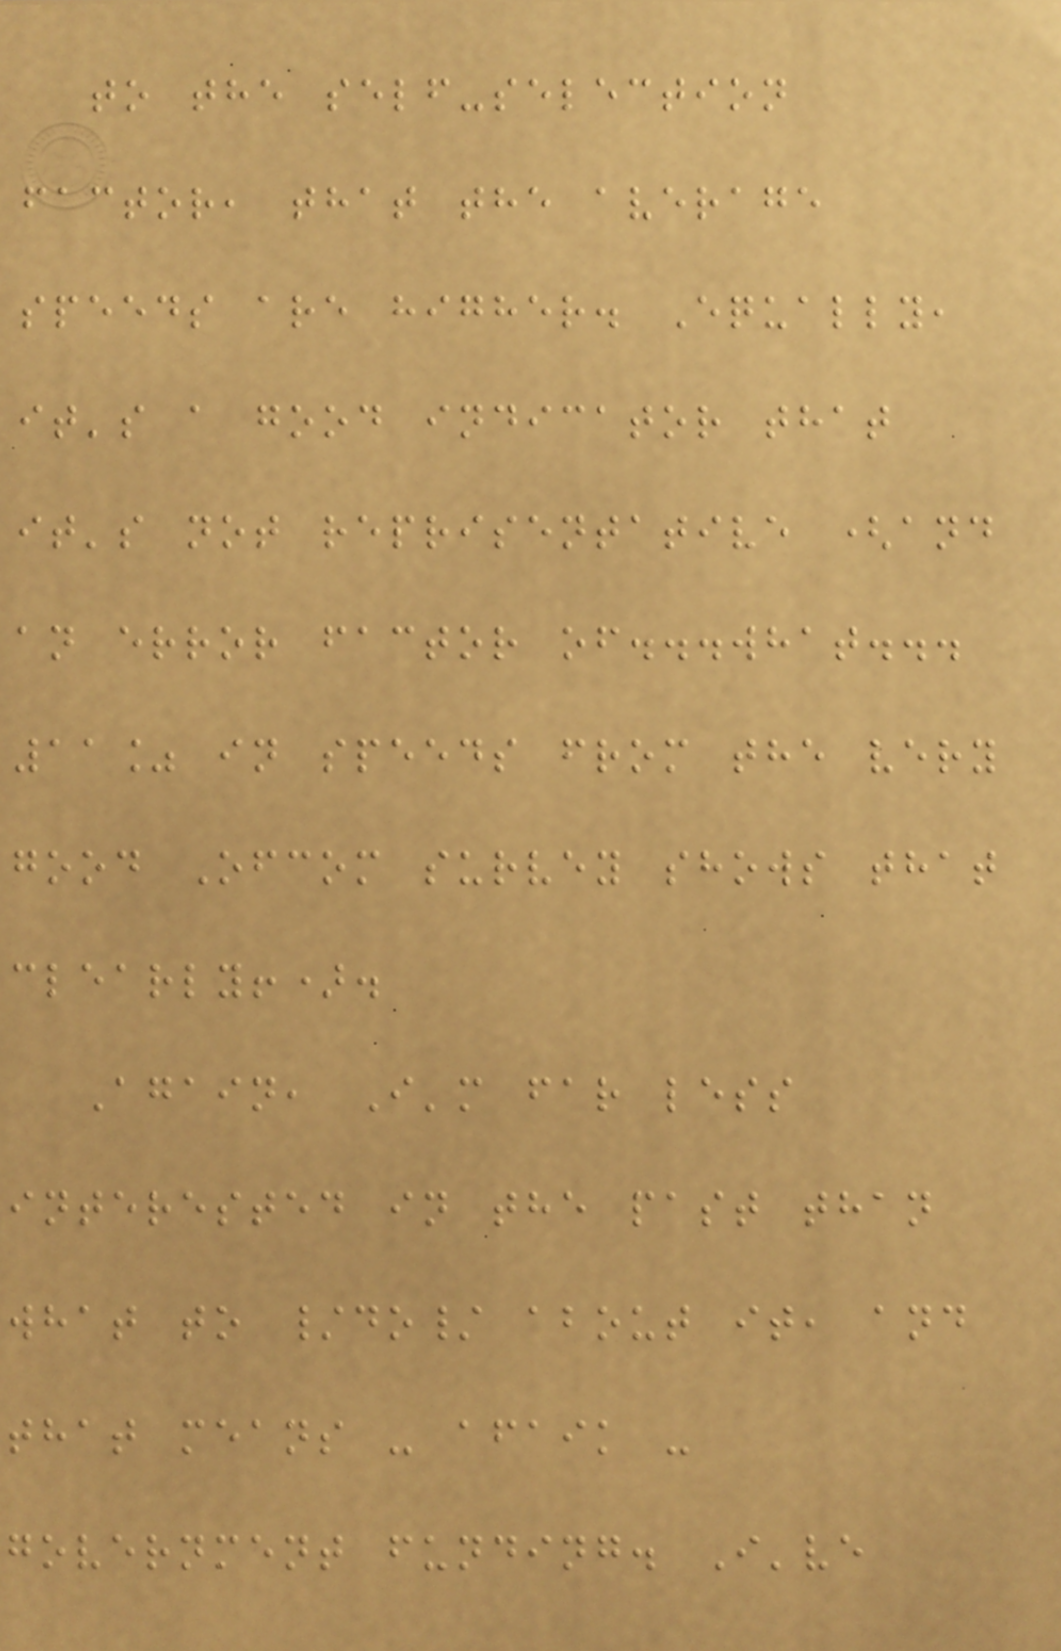to the self-selection
factor, that the average
speeds are higher. Equally,
it's a good indicator that
it's not reprisentative (and
an error factor of...what...
11% in speeds from the very
good Ofcom survey shows that
clearly!).
Again, I'm far less
interested in the past than
what to /do/ about it, and
that means - afaik -
government funding. I've
